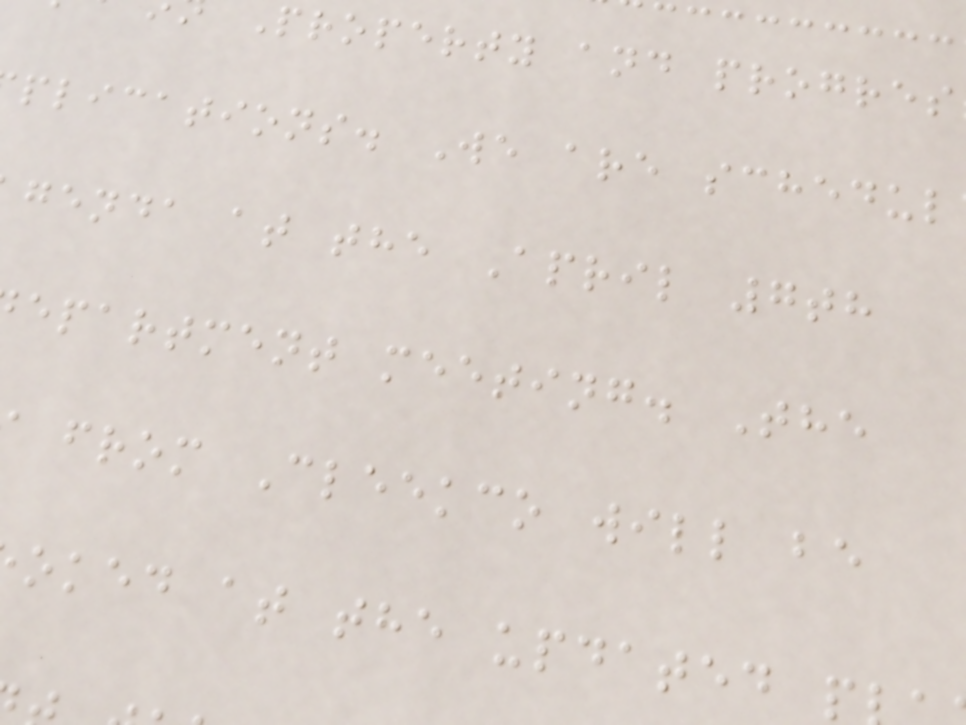Property and progres
plications. We are schedul
genda at the April 7th
epartment meeting. The
from Cleekco will be
oked at the updated p
